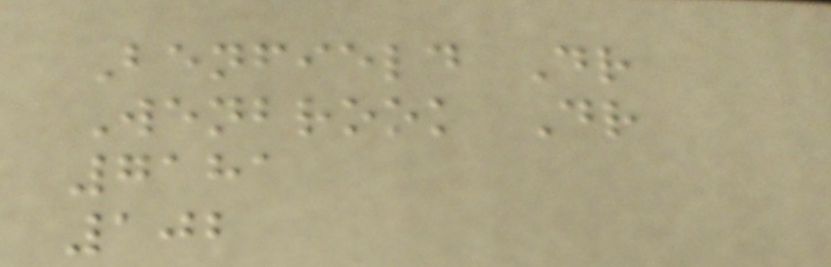Benfield Dr
Wenbrook Dr
7181
102
